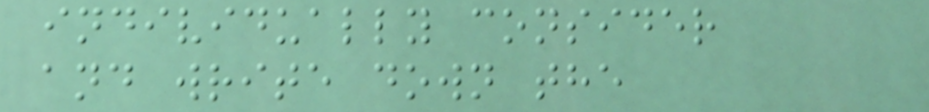individually consider
and write down the
